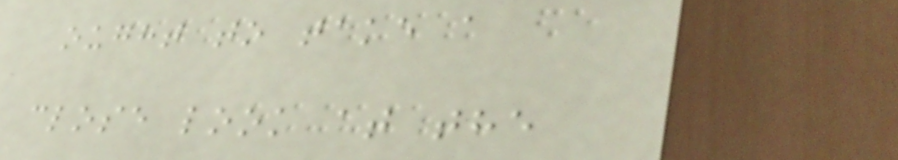ought to take a
close look at the
